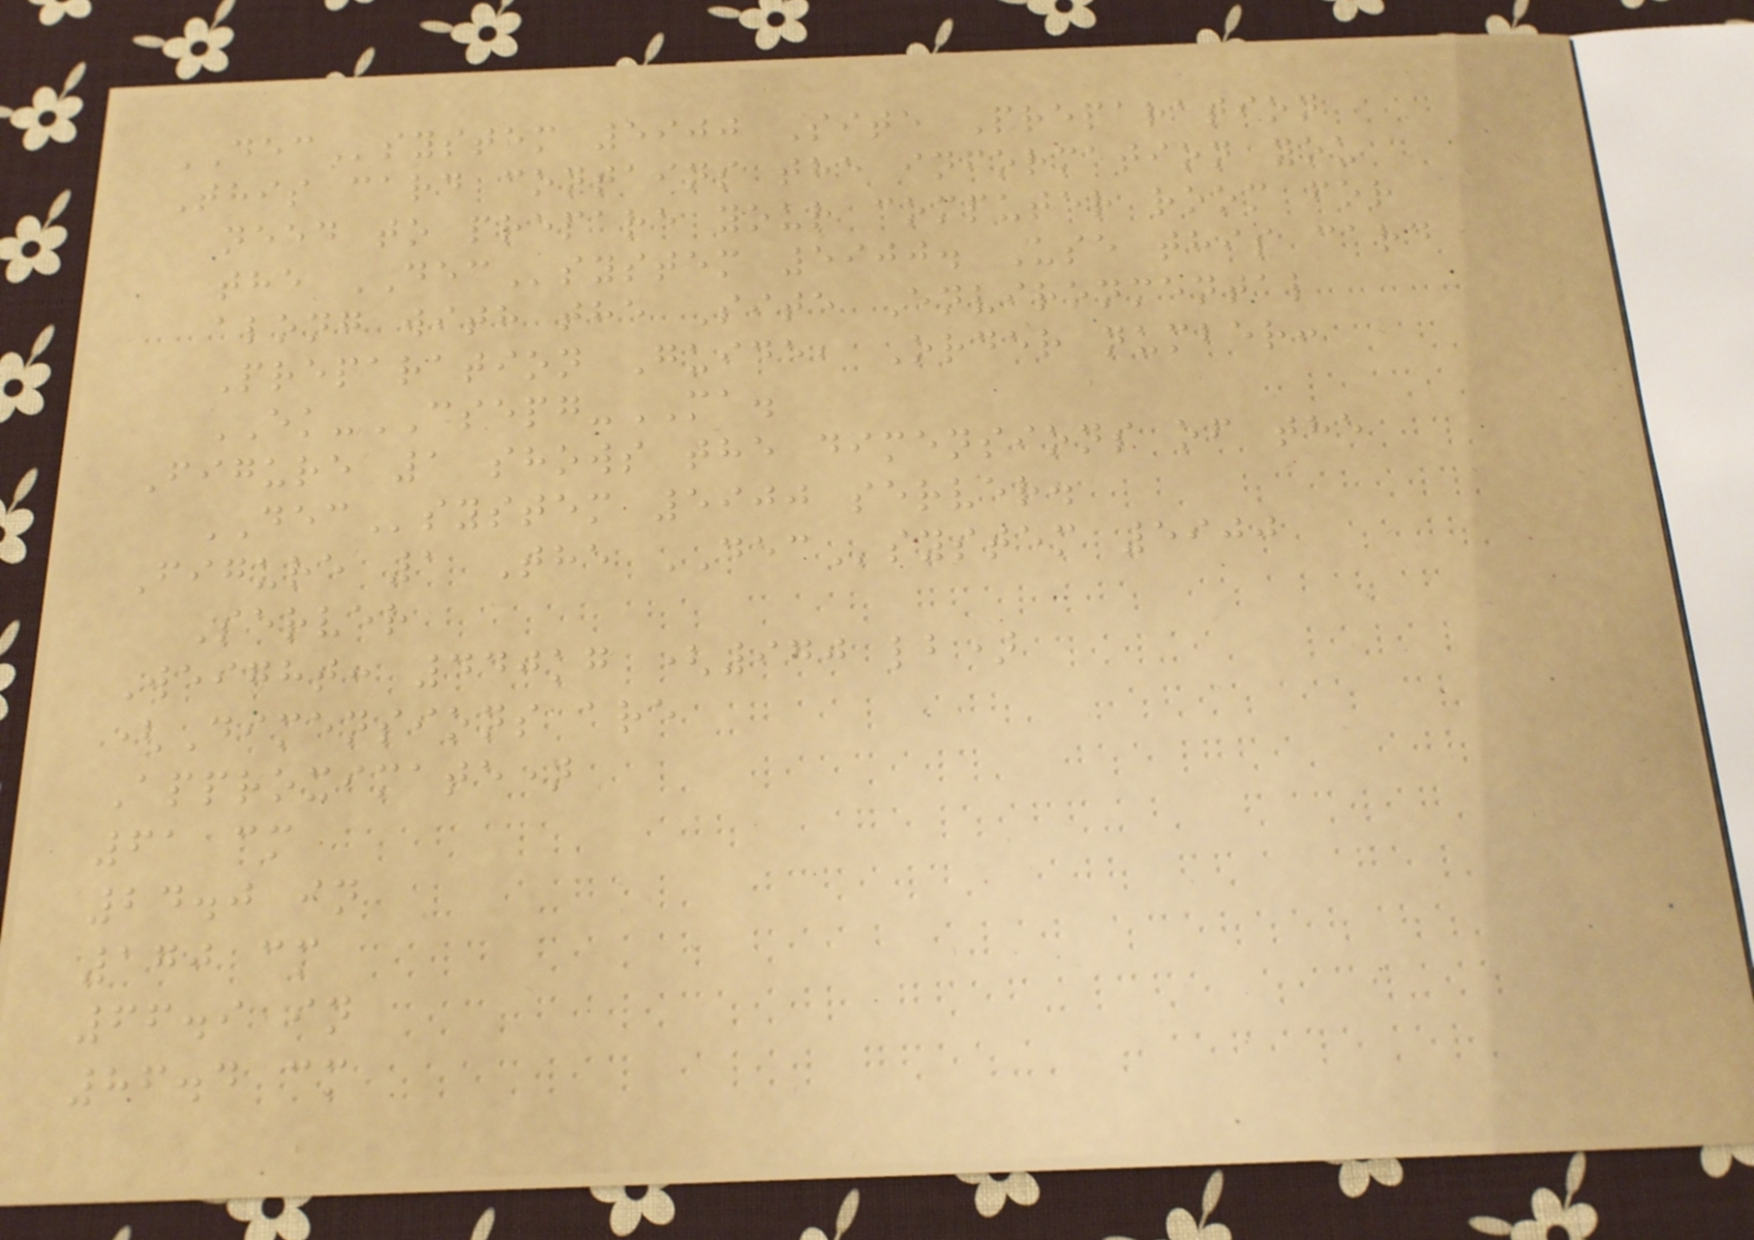DECsystem 5900 Site Preparation
This card contains the information you
need to prepare your computer room for
the DECsystem 5900. Use this card
along with the Site Environmental
Preparation Guide, Order number:
EK-CSEPG-MA.
Figure 1 shows the dimensions of the
DECsystem 5900 server.
Figure 1 The DECsystem 5900
Server
Weight: 440kg (970 lb)
(Dimensions are
Approximate)
61 cm
24.0 in
170 cm
66.9 in
86.4 cm
